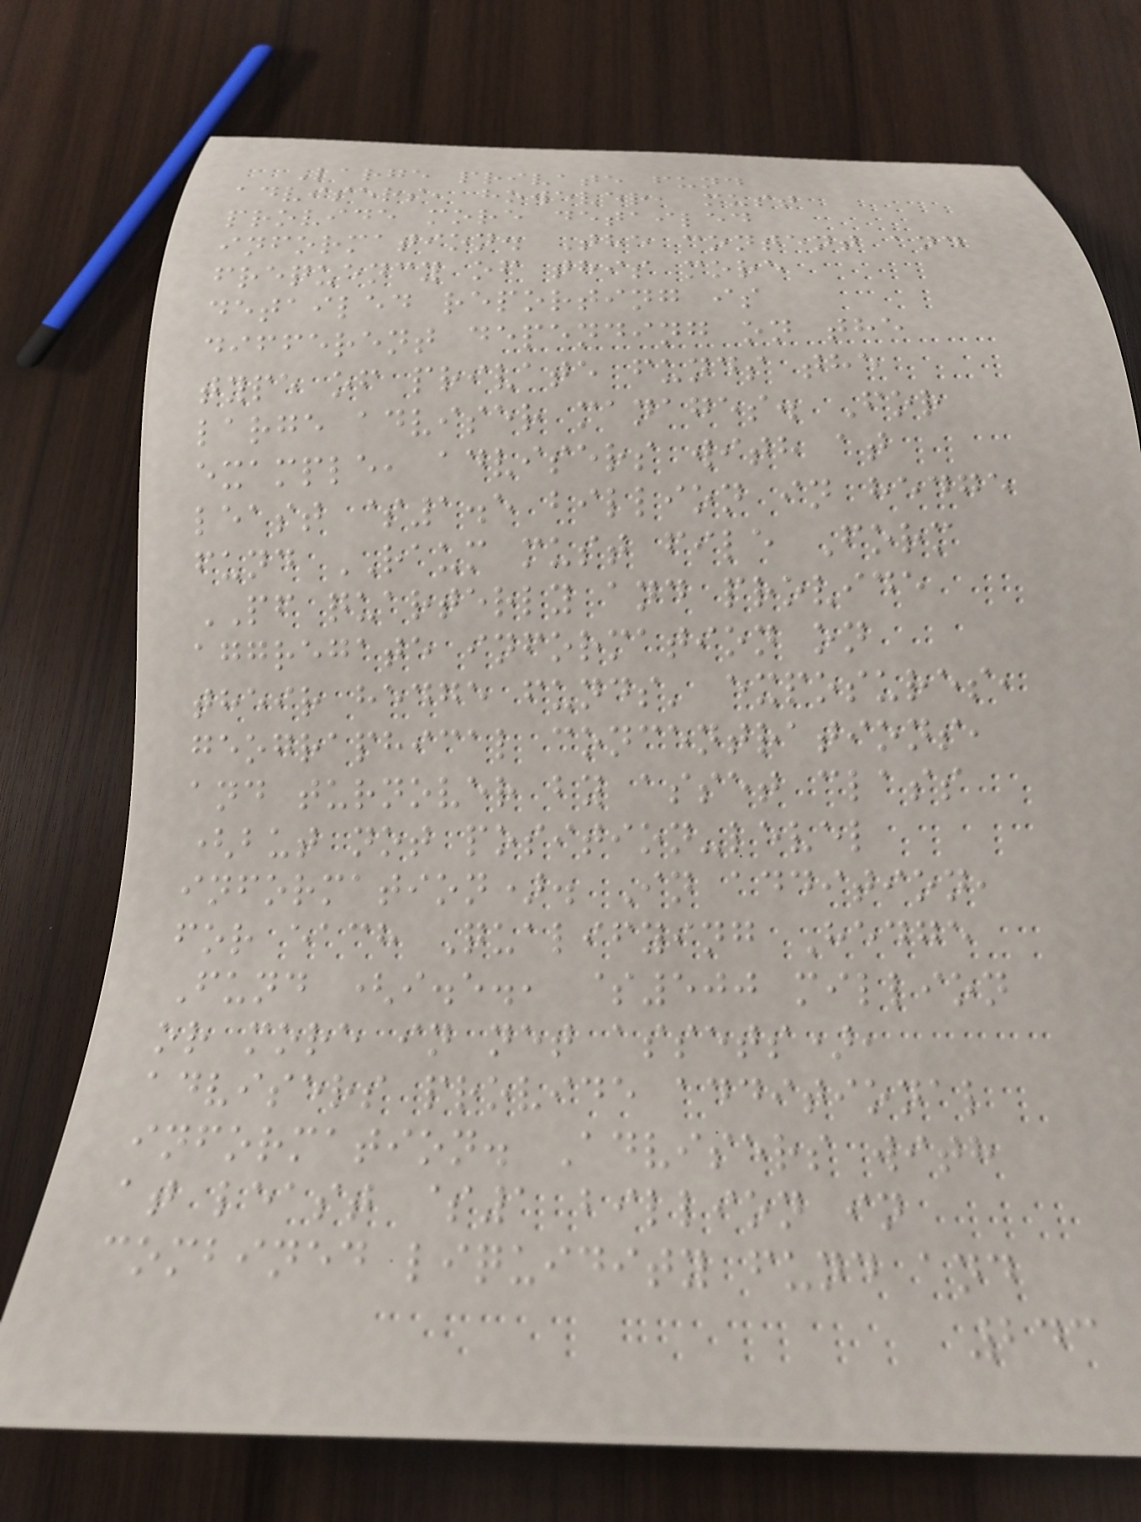Large private fund
advisers, however, must
provide more detailed
information. The content and
frequency of this more
detailed reporting is
different depending on the
type of private funds the
large adviser manages. For
example, advisers with at
least $1.5 billion in hedge
fund RAUM must file Form
PF quarterly and provide
aggregate information on
their hedge funds' exposures,
geographical concentrations,
and turnover by asset class
(but not position-level
information). In addition,
for each Qualifying Hedge
Fund (i.e., $500 million
or more in net assets),
advisers provide additional
information. Advisers with
at least $1 billion in
combined liquidity fund and
243
